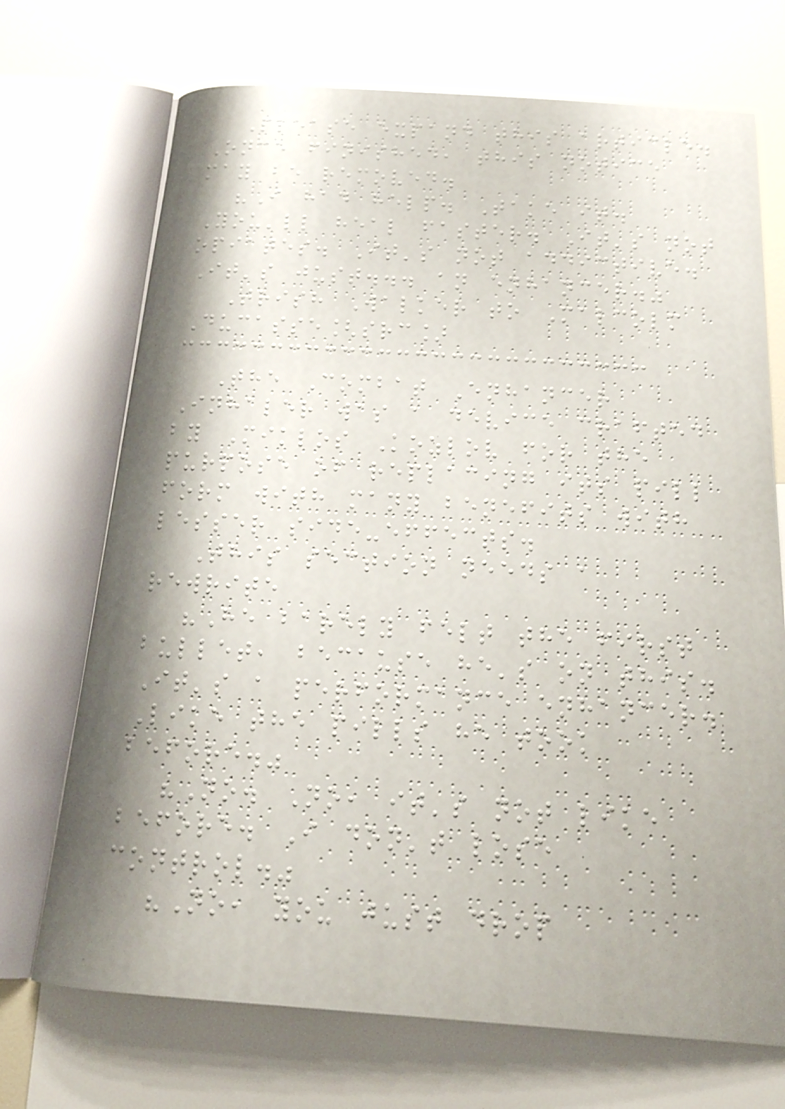Please expand this article.
Once finished, this notice
may be removed.
"I had help. Take it.
You'll heal faster. It's not
opiates. It's not addictive.
It's just... an enhancer."
Trish Walker to Malcolm
Ducasse[src]
The Combat Enhancer
Inhaler was a device crafted
by Miklos Kozlov for the
purpose of replacing its pill
form with many benefits with
lesser side-effects.
This section needs a
rewrite
"He barely felt the first
bullet, because he's on this.
It's a performance enhancer.
Like the pills he took
before."
"No. No, it's not like
before. I don't lose
control."
"No, you just drop
